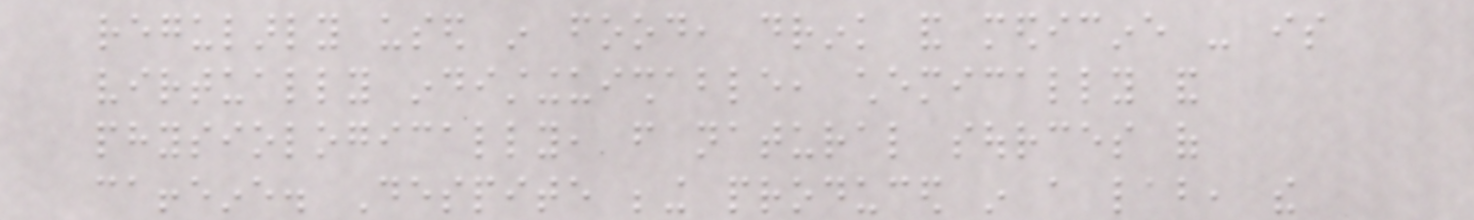regularly used in food, drink and medicine - is
virtually indistinguishable, chemically and
physiologically, from natural sources of
caffeine. Despite being produced in a lab, the
